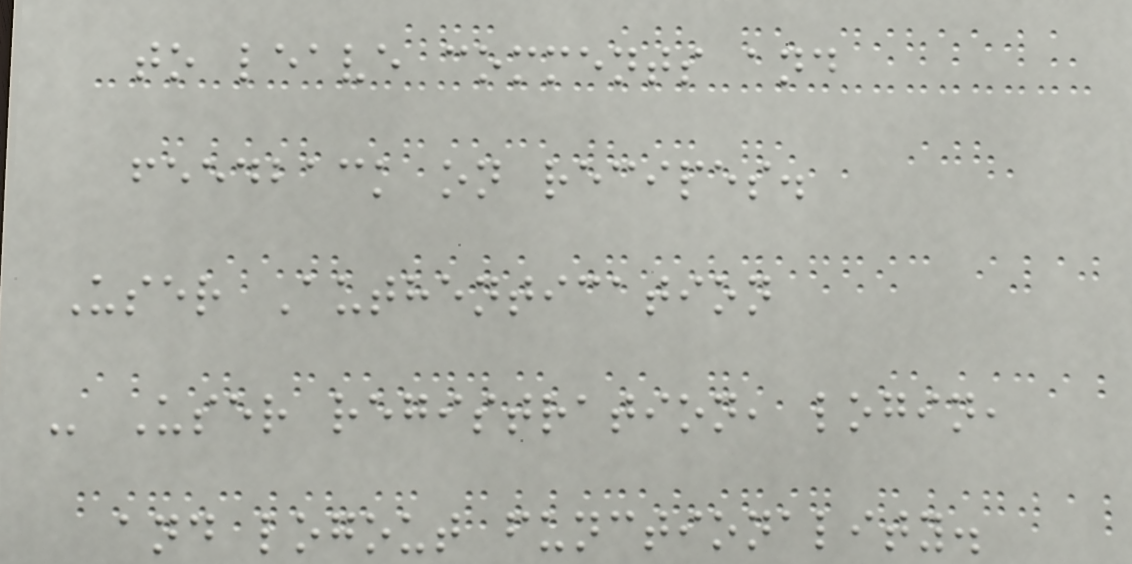to leave comments and
feedback on recipes.
User Authentication
- User registration, login,
and logout functionality.
